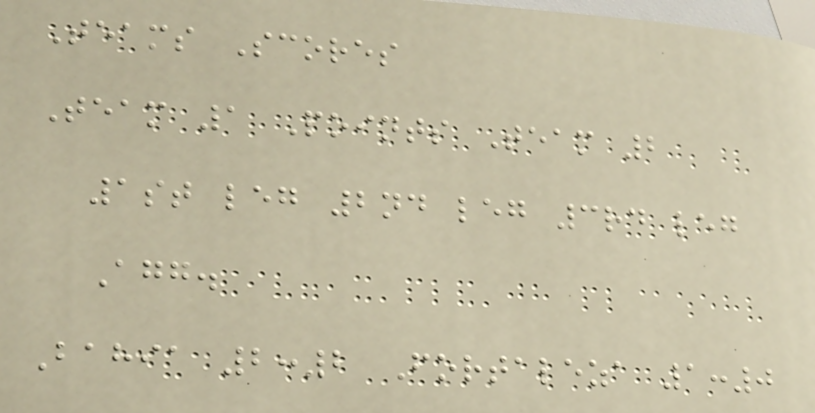Teams Scores
Team 1 Points Team 2
1st leg 2nd leg 3rd leg
Agg.
Bahia 2:2 Fortaleza 1:0
